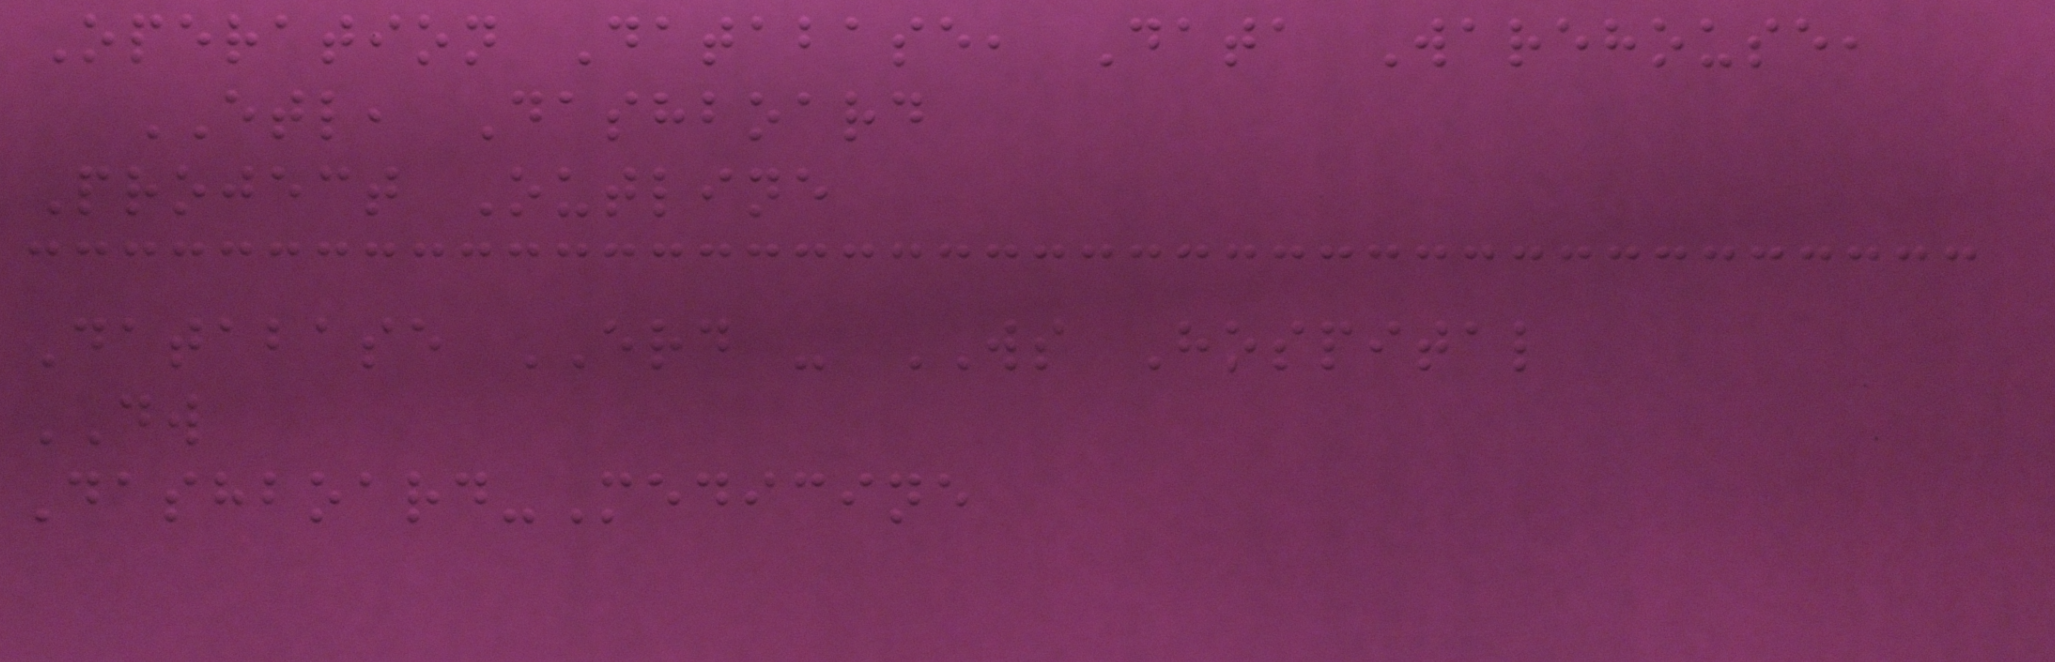Operation Database, Data Warehouse,
ETL, Dashboard
Project Outline
Database ERD - WS Hospital
DW
Dashboard-Medicine
